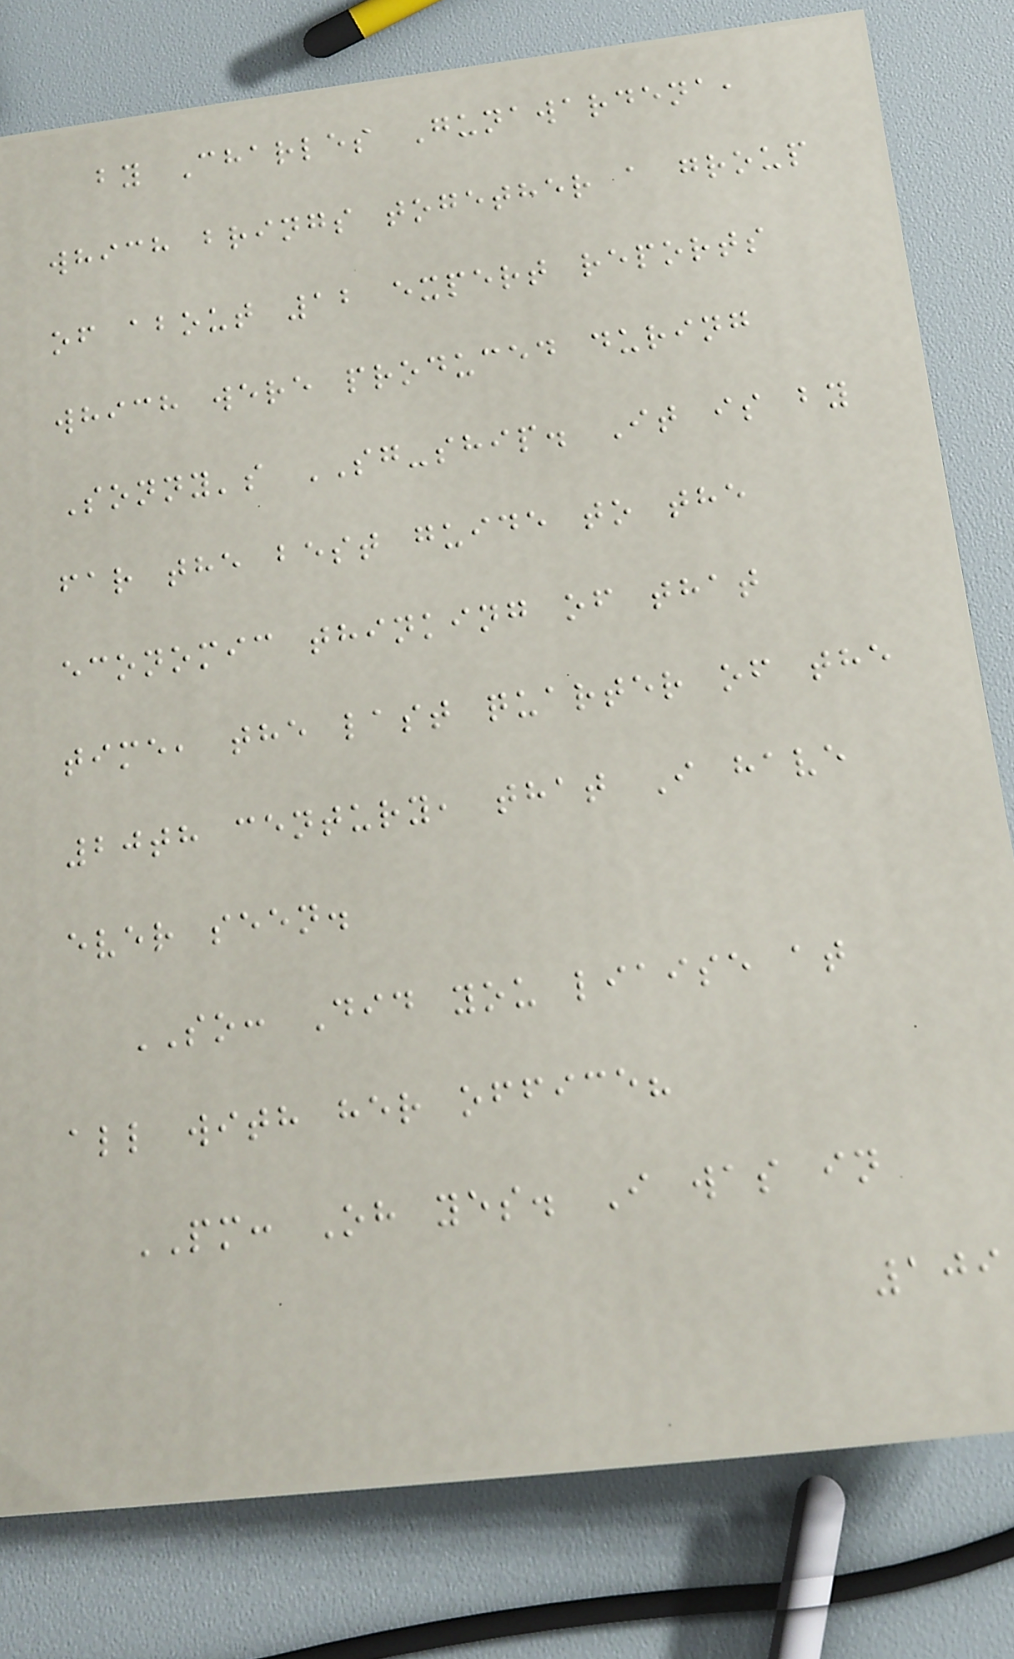by Charles Gunawardena,
which brings together a group
of about 12 expert reports
which were produced during
Sonny's SG-ship. It is by
far the best guide to the
economic thinking of that
time, the last quarter of the
20th century, that I have
ever seen.
SO: Did you liaise at
all with her office?
PM: Oh yes. I was in
109
